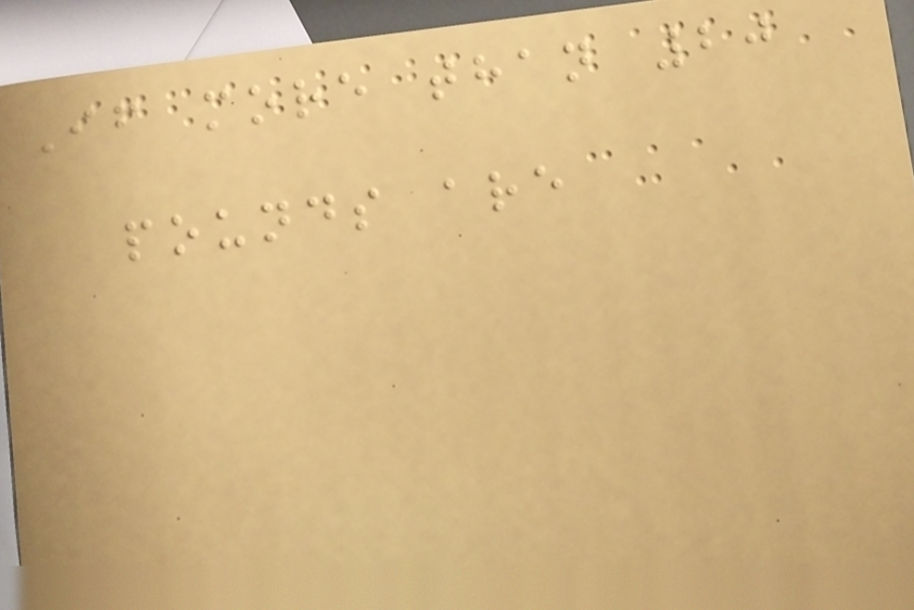If more than 20
pounds are
